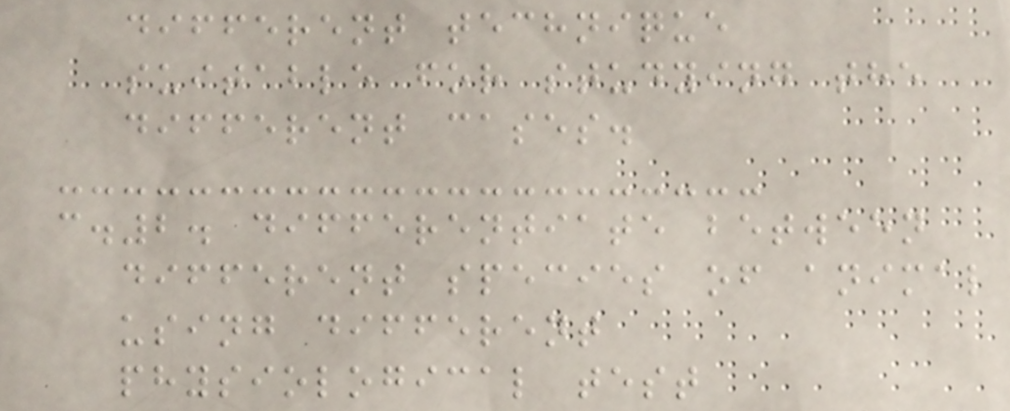different technique
suitable for studying the
different cases.
c.2. differentiate between
different species of animal
using different
physiological test
